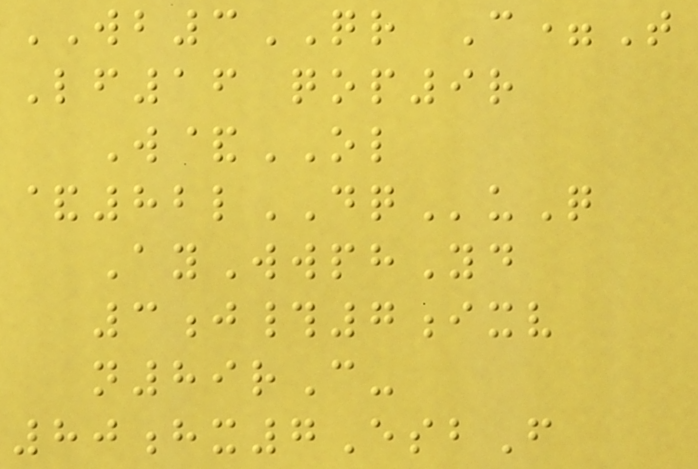WB3QR C=T
Lf16 qop9r
W&OL
&82lDQuQ
AyWwphYd
3j#7ixv
n89rC-
80hx7EsbF
